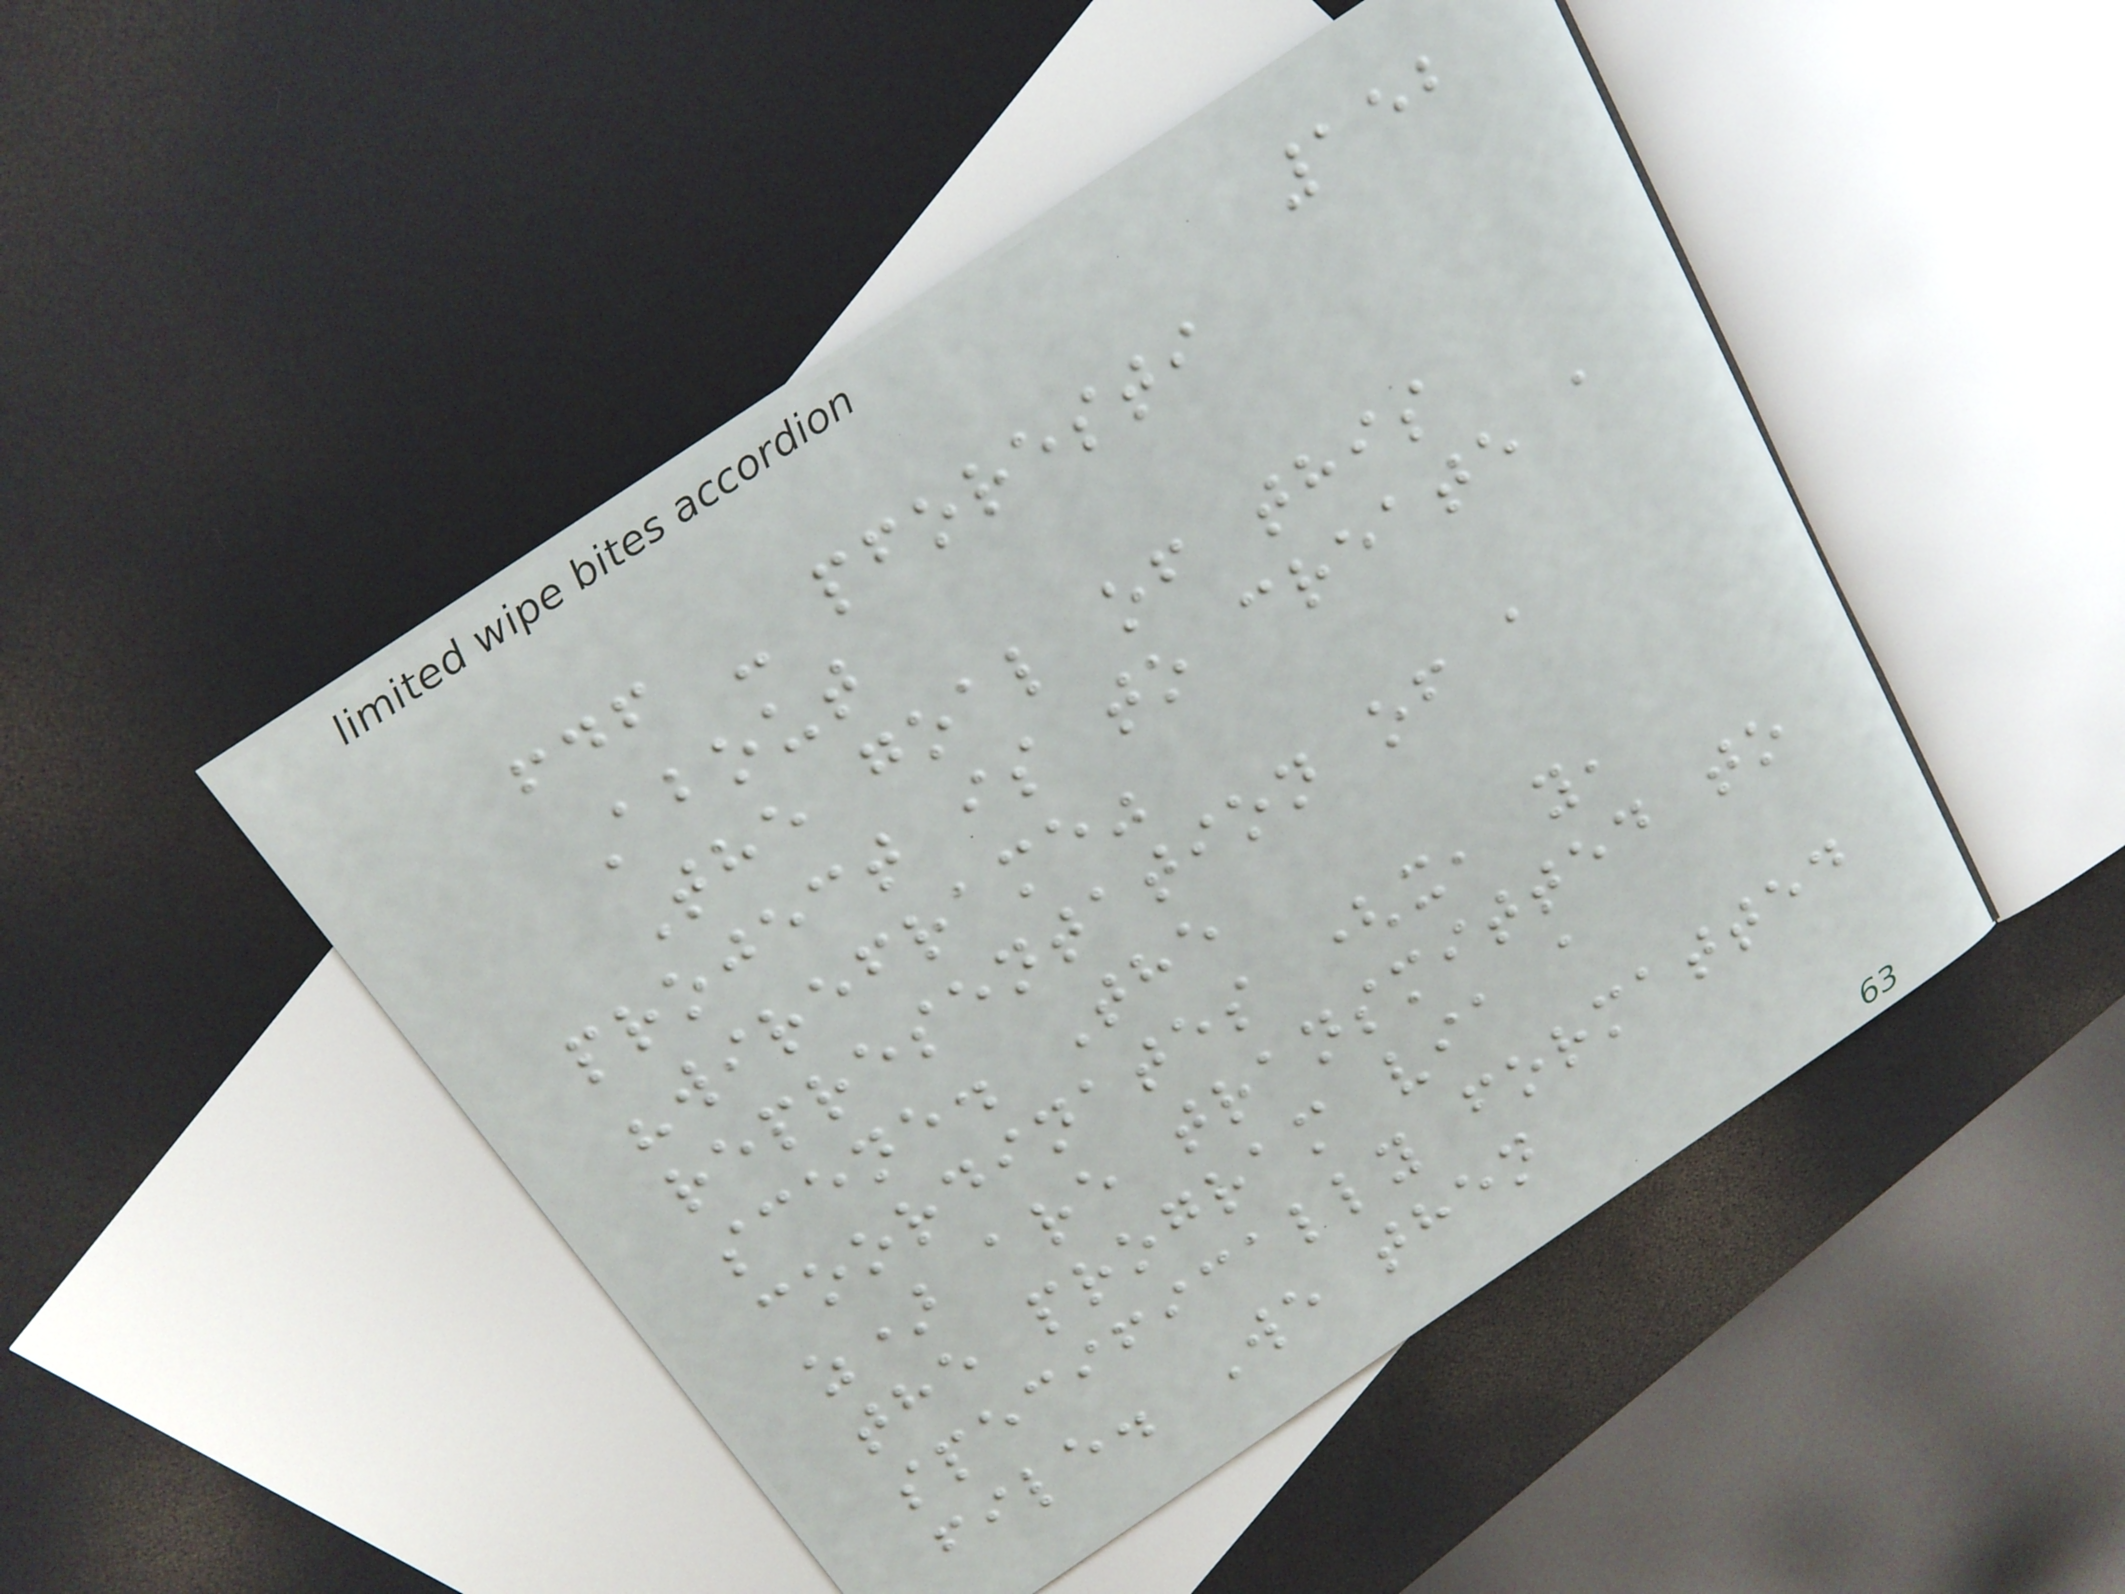152
fdf - pforesti
About
The goal of this
project is to create a
"wireframe"
representation of a
scene. The
coordinates (x, y,
z) are transmitted to
the program via a
specifically formatted
file. We then
